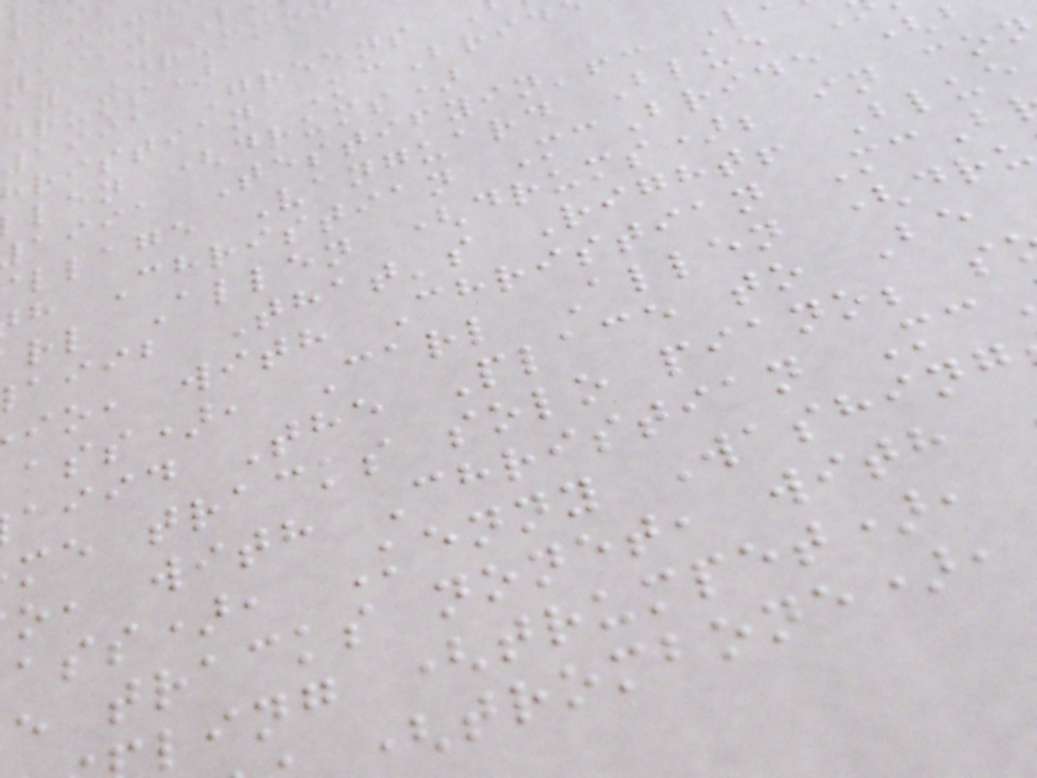ay Drummo
drums)
1991 Greens
ristian McBrid
len (drums)
aiia Testifyin'!: L
llage Vanguard Blue
h Christian McBride (
rl Allen (drums); in con
aiib That's Right! Blue
io, with Christian McB
ass), Carl Allen (dru
aiid The Place to Be
me tracks solo piano; s
o, with Christian Mc
ass), Kenny Washing
e tracks nonet, with
ling (trumpet),
(trombone),
